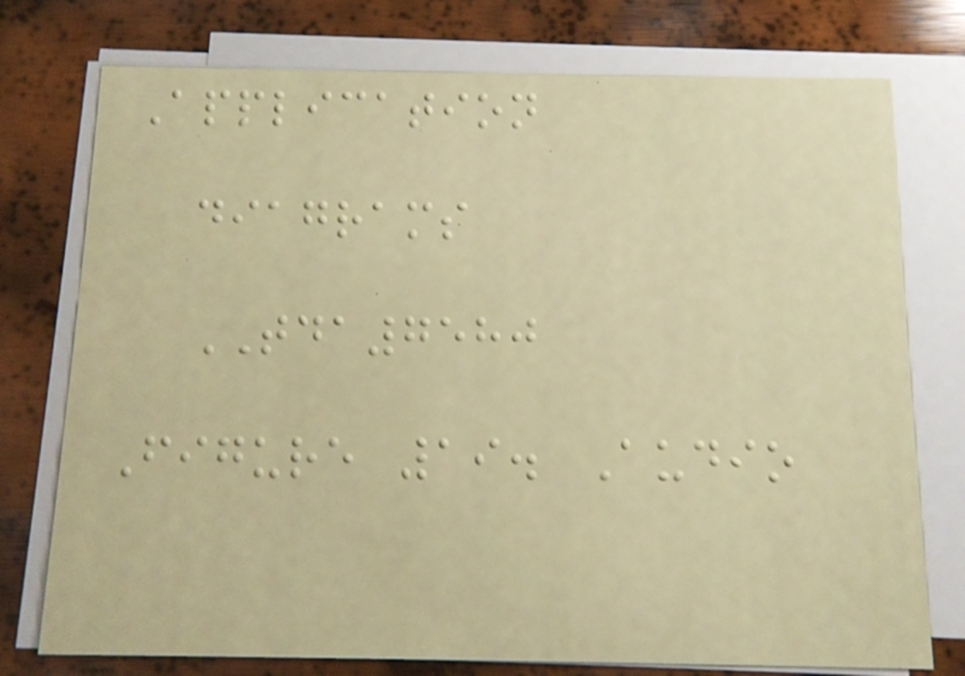Application
diagrams
TDA7580
Figure 19. Audio
